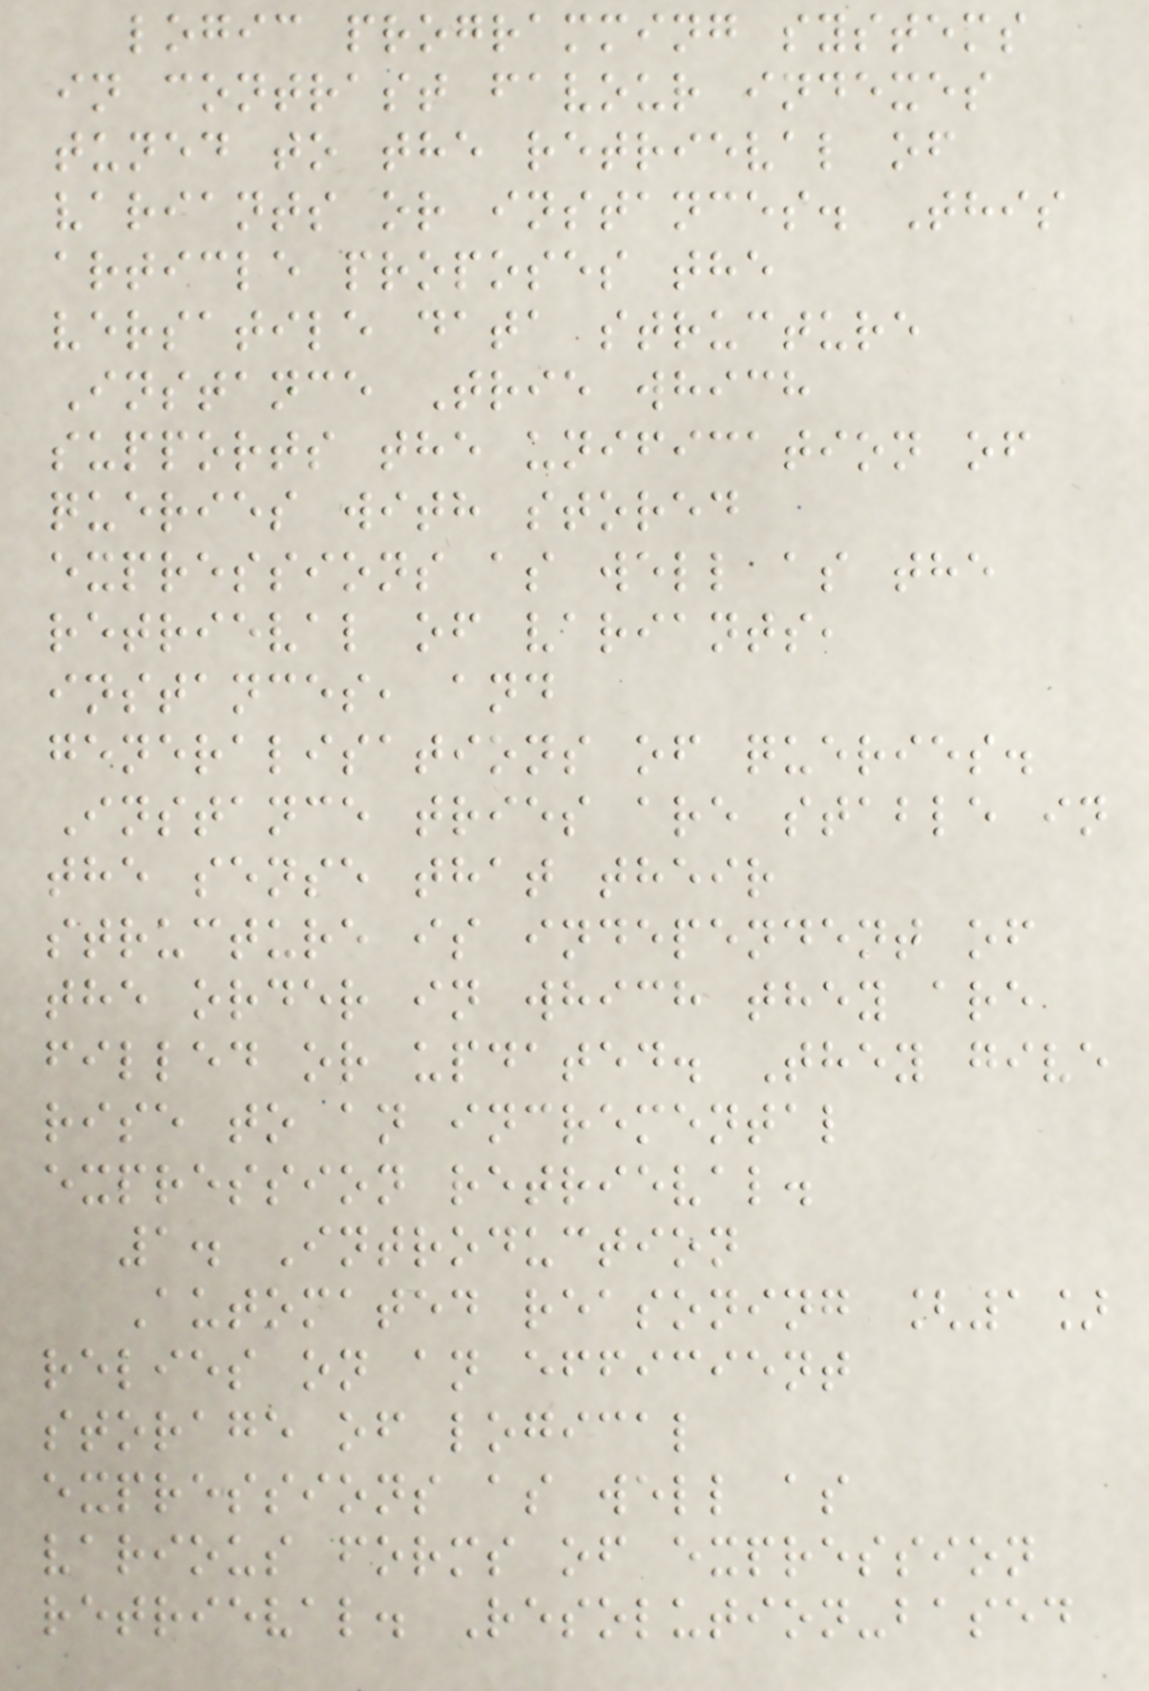logic programming systems
in contrast favour indexes
tuned to the retrieval of
variants or instances. This
article proposes the
versatile data structure
Instance Trie which
supports the unification of
queries with stored
expressions as well as the
retrieval of variants,
instances, and
generalisations of queries.
Instance tries are stable in
the sense that their
structure is independent of
the order in which they are
filled or updated. They give
rise to an incremental
expression retrieval.
1. Introduction
Automated reasoning [1]
relies on an efficient
storage of logical
expressions as well as
various forms of expression
retrieval. Resolution-based
